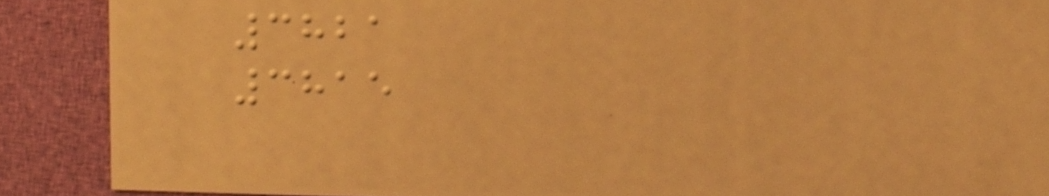3821
3815
